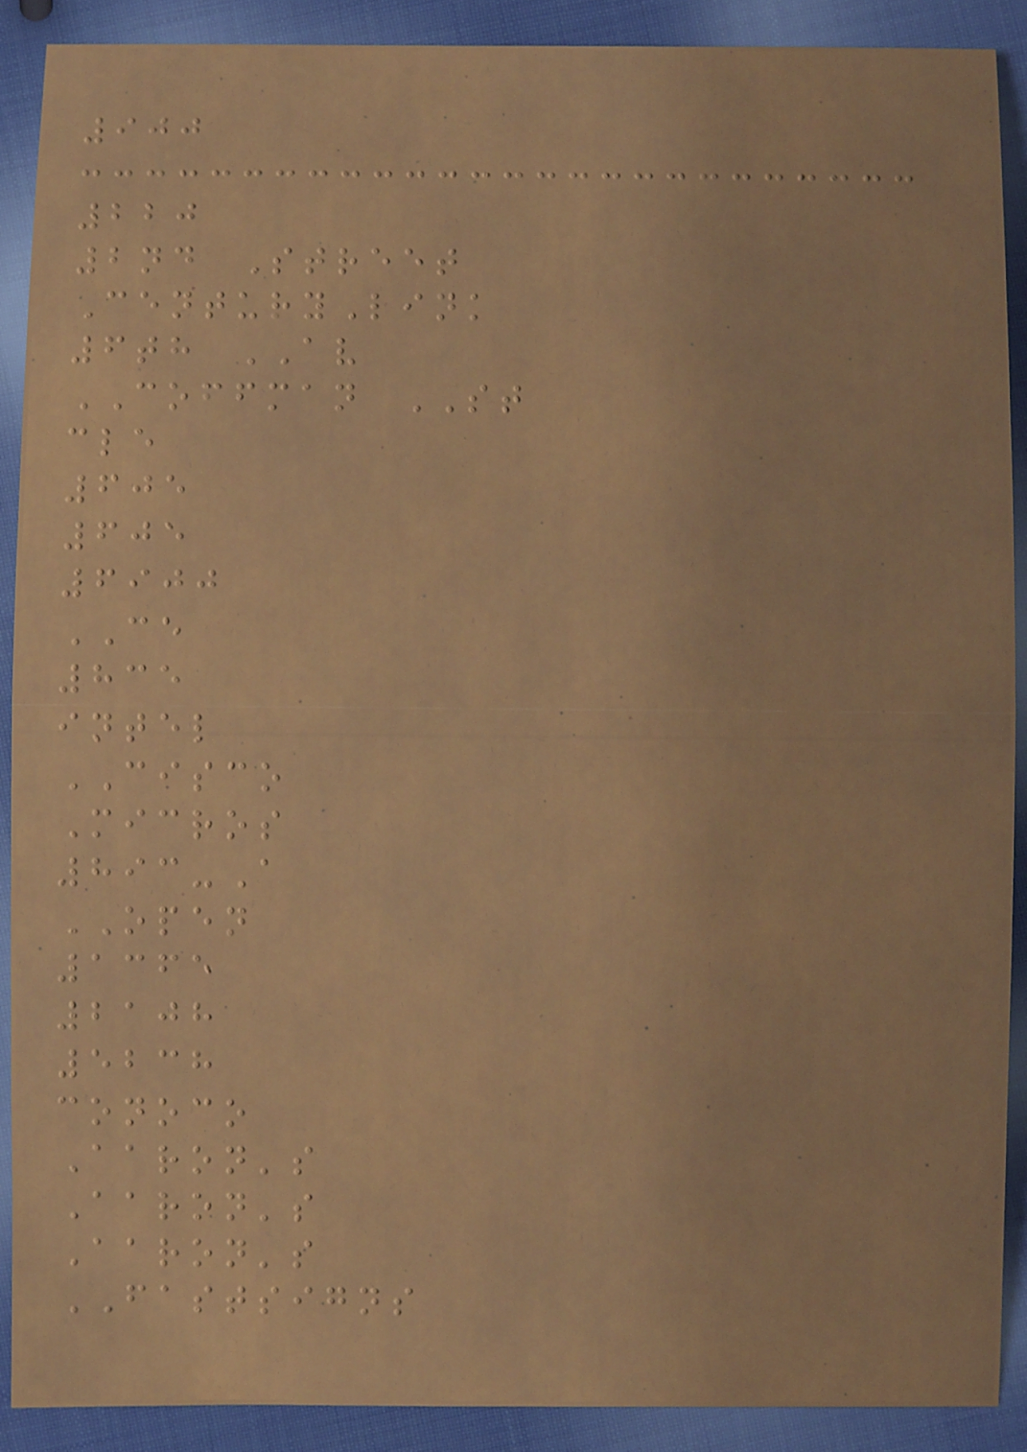900
220
2nd Street
CenturyLink
6th AV
COFFMAN ST
cle
605
605
6900
CE
835
intel
CISCO
Micros
893-A
OPEN
1365
2108
5238
conoco
Aaron's
Aaron's
Aaron's
FASTSIGNS
